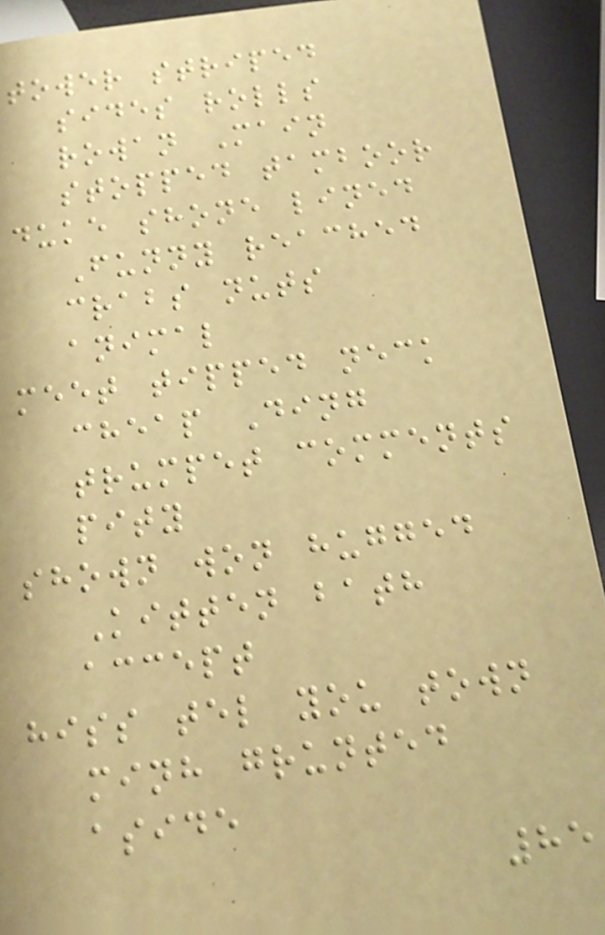tower striped
sides rolls
rowan Main
stopped tamboor
duke shone lined
Funny reached
crabs nuts
animal
meet tipped neck
cheap Ding
trumpet comments
pity
shown won hugged
Kitten bath
accept
hiss tel you town
minh grunted
aside
85
